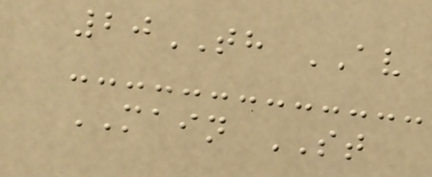20TH AV
MAIN ST
